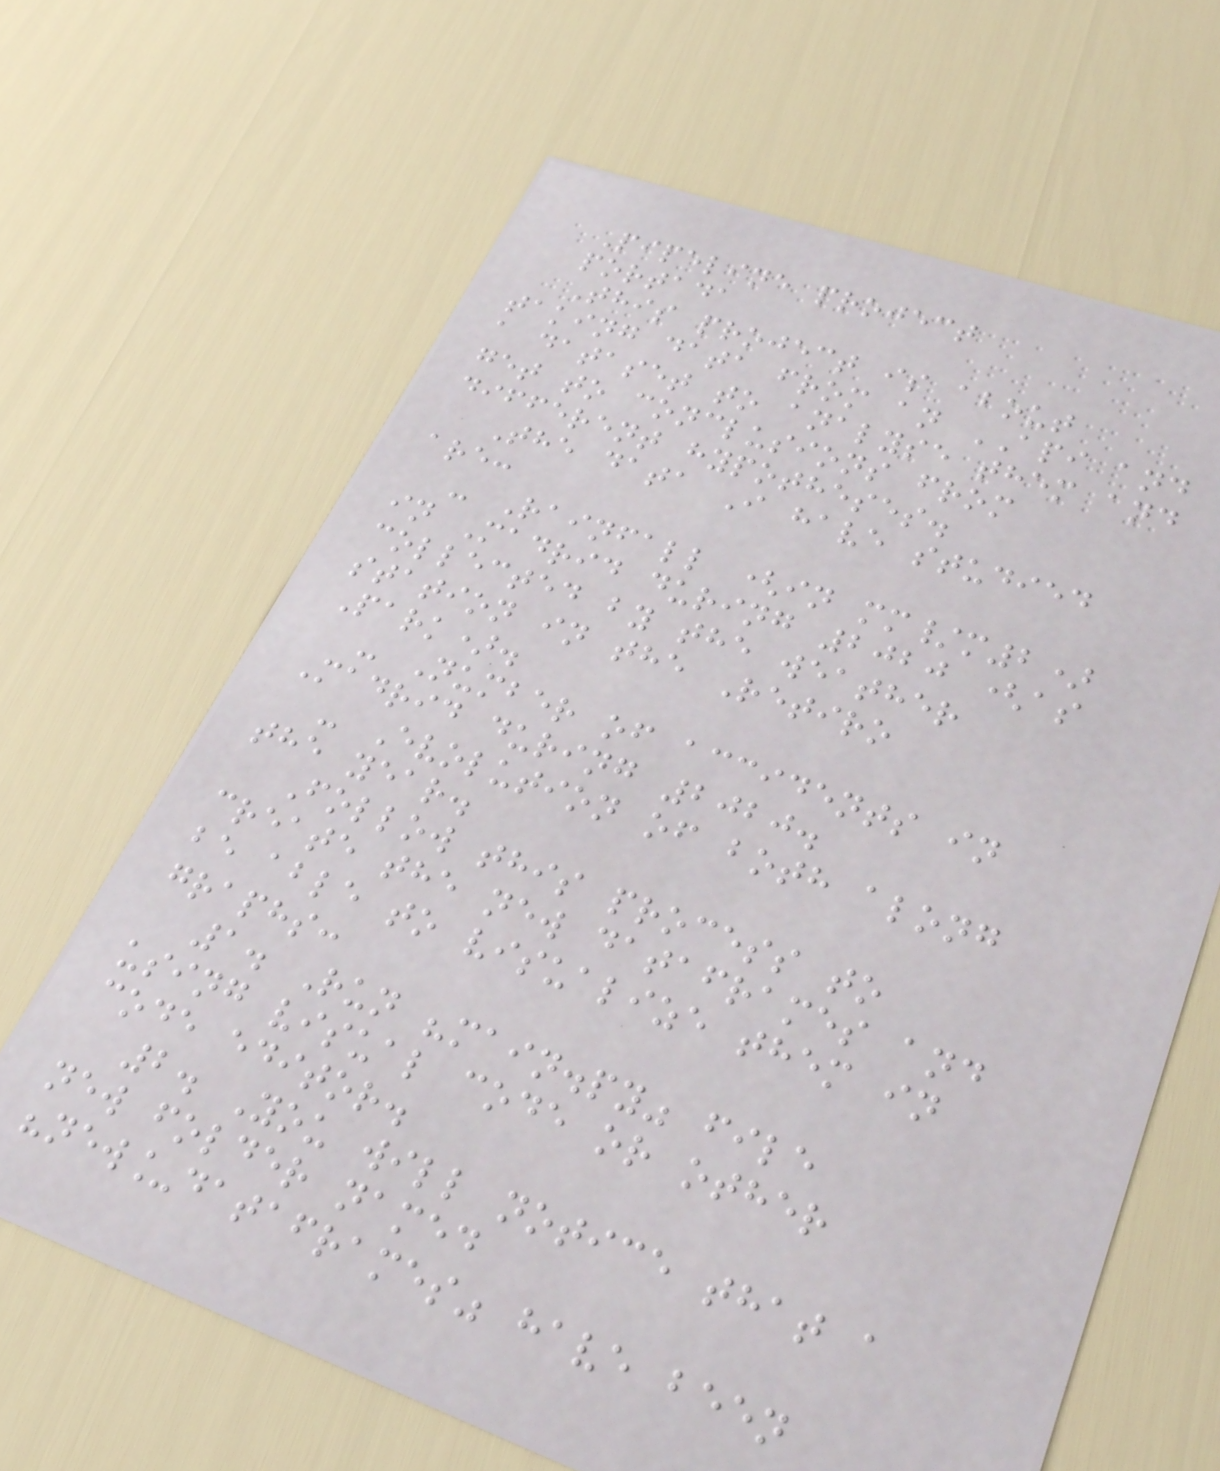Pipeline project
portada
This project is about
taking data from an API and
a dataset to analyse them and
get to conclusions from
different hypotheses.
The data I have studied
are:
- Rainfall (in mm/m2)
in Madrid during 2020 (as
collected by the weather
station in the Retiro
Park).
- Number of accidents in
Madrid during 2020.
- Evolution of both along
the year.
Follow this process to
create the new dataframes and
be able to visualize them in
graphs:
1. Run "main.py" file
using visual code or other
code editor.
2. You will notice that a
new folder named
"new_dataframes" have been
